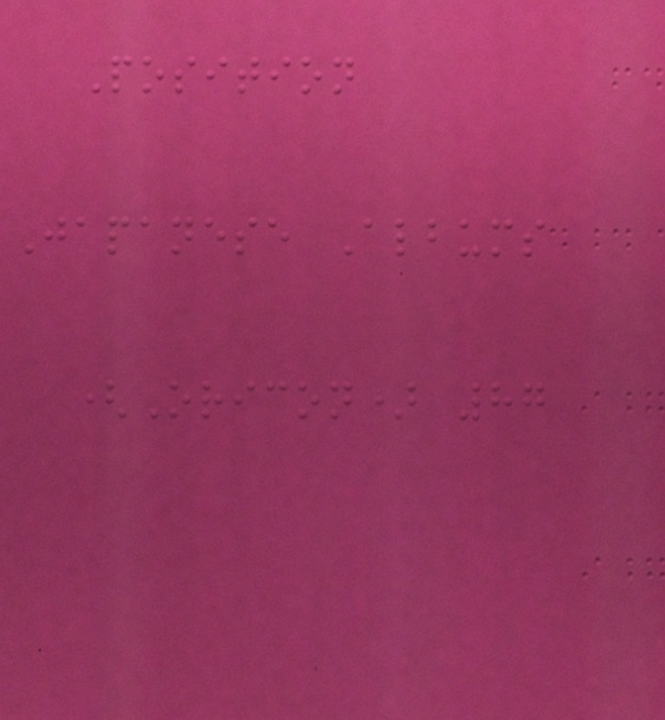Position
Japanese Albums
(Oricon) 87
